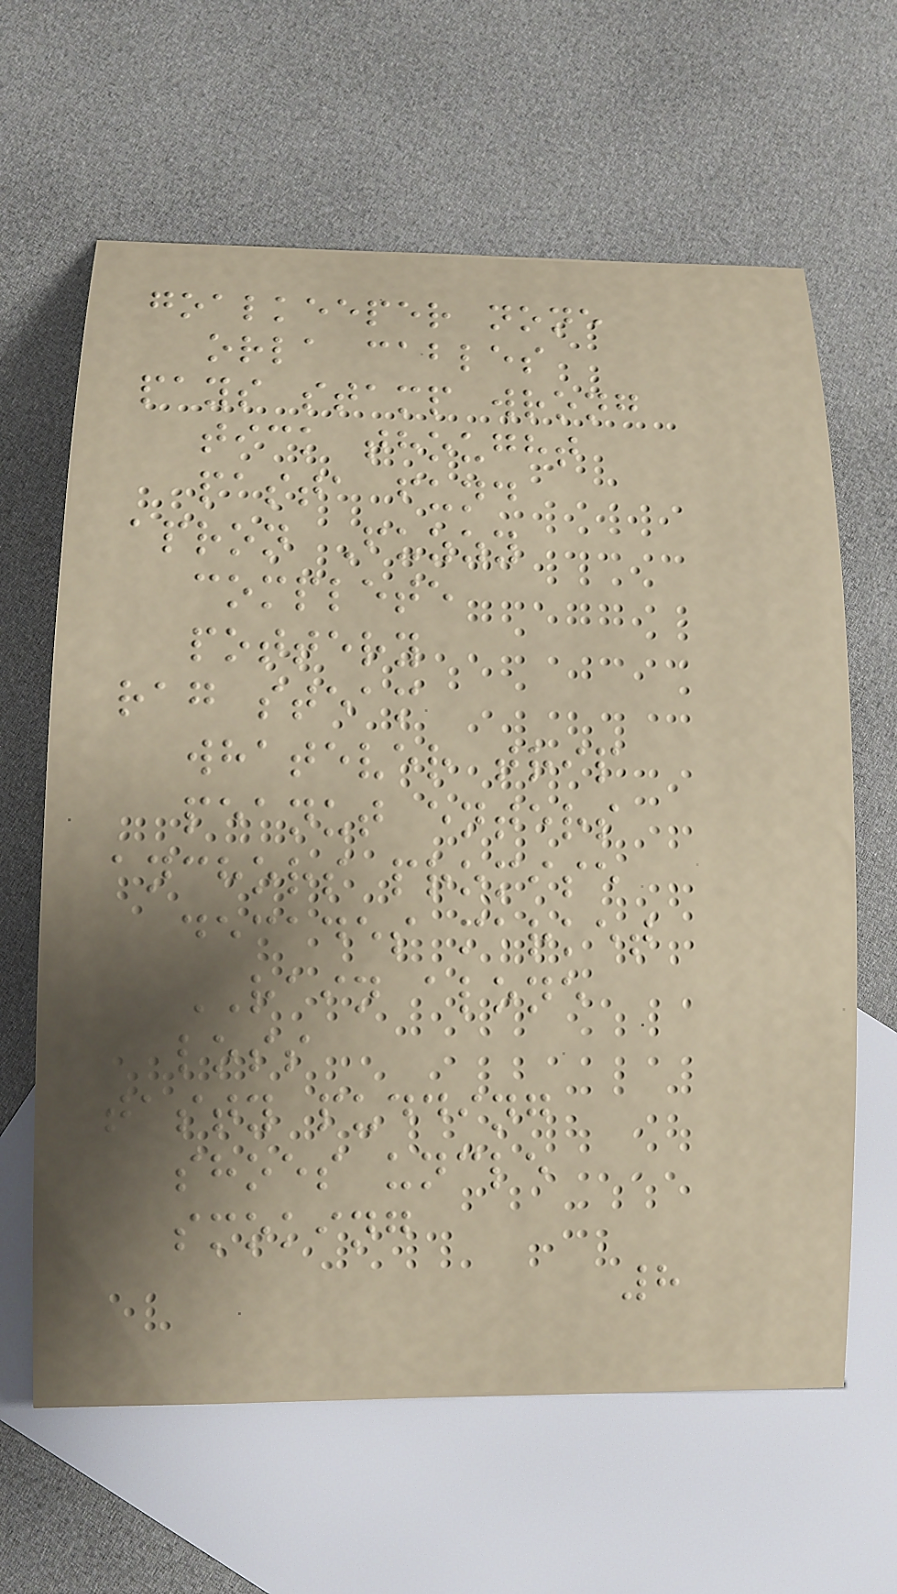goalkeeper none
orla cables
pays stamp wrong
tick thought
pasta fund
apron Fuzzy
complete
pottery
rag steam
whatever trip
peanut enters
anchors promise
decades market
RAIN alone
loss
tasty pudding
shoes uncle
smoking
8
